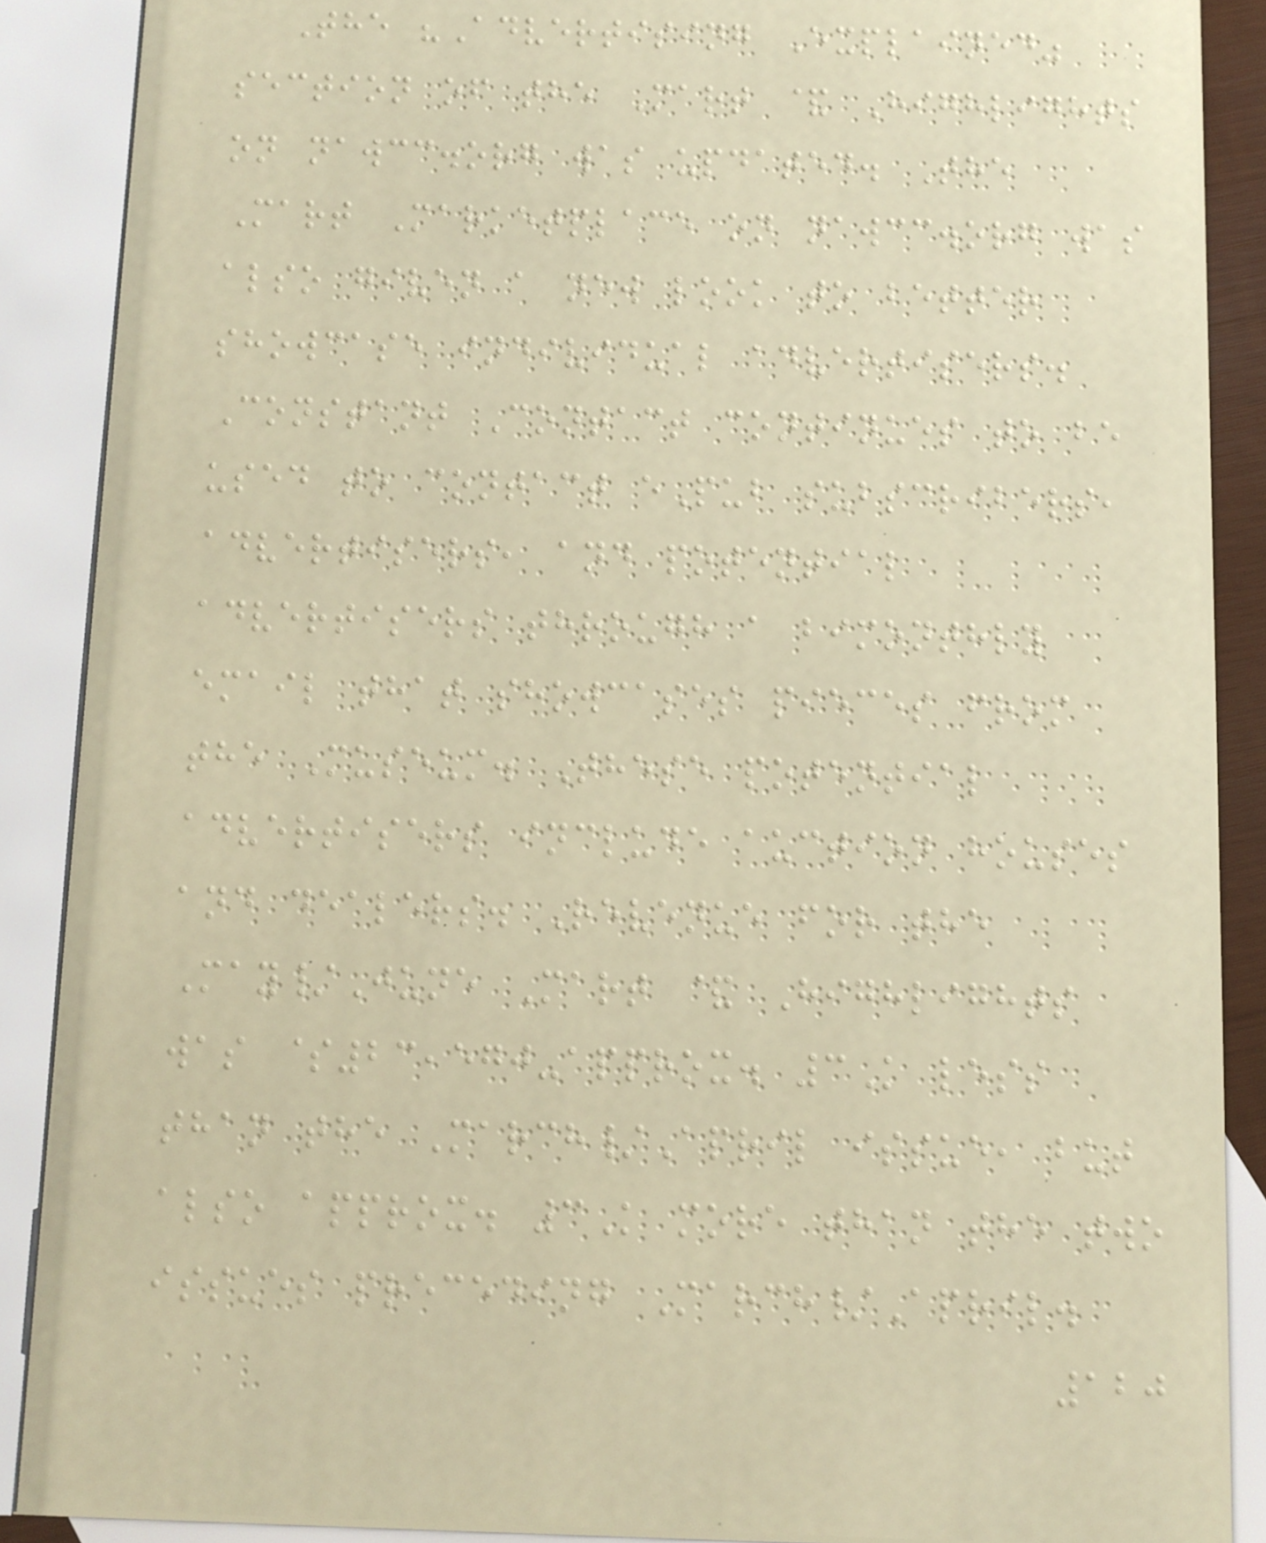The "Advertising Explained"
section of the Mart & Highlights
on nawcc.org was updated. The
Mart Marketplace on nawcc.org was
also given a new look to better
showcase individual advertisers.
Constant Contact continues to be
used to contact ePub subscribers,
advertisers, and potential
advertisers through a bimonthly
email that showcases pieces from
the Museum. These potential
advertisers include auction houses
and dealers. Revenue for the
May/June Mart & Highlights
was $23,570-approx. 3K less
than the March/April issue, but
also approx. 3K more than the two
issues preceding March/April.
120
